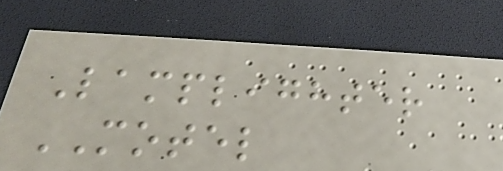Lamplighter
MOTEL
